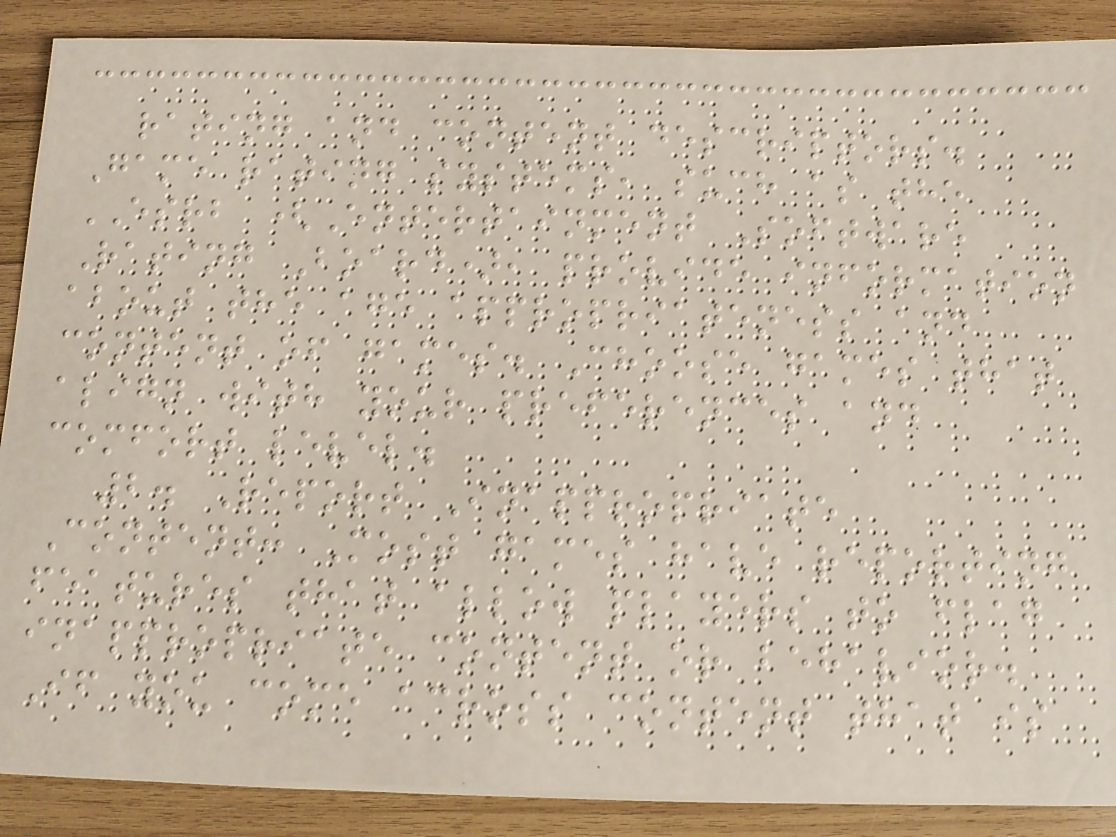rating and content descriptors.
Game rating systems, such as the
ESRB (Entertainment Software
Rating Board), provide information
about the age appropriateness and
content of games. Choose games that
align with your preferences and
comfort level.
2. Report Inappropriate
Content: Most games have reporting
features that allow players to flag
inappropriate content or behavior.
If you come across content that is
